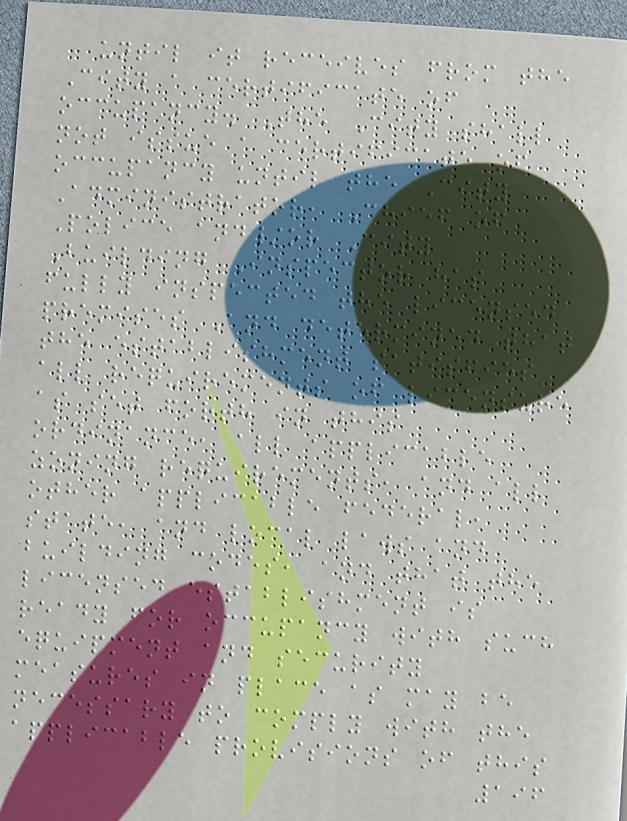until it receives from the
City a certificate of
occupancy. The City shall
not issue a certificate of
occupancy until the City
Administrator, Chief of
Police and/or City
Building Inspector has
fully inspected the licensed
premises And determined that
the establishment satisfies
all requirements of licensure
as set forth in this
ordinance, all applicable
zoning requirements, and all
other applicable federal,
state, and local laws and
building codes, and that the
licensed establishment is
ready for occupancy with such
equipment and security
measures in place as may be
necessary to comply with the
applicable provisions of this
196
